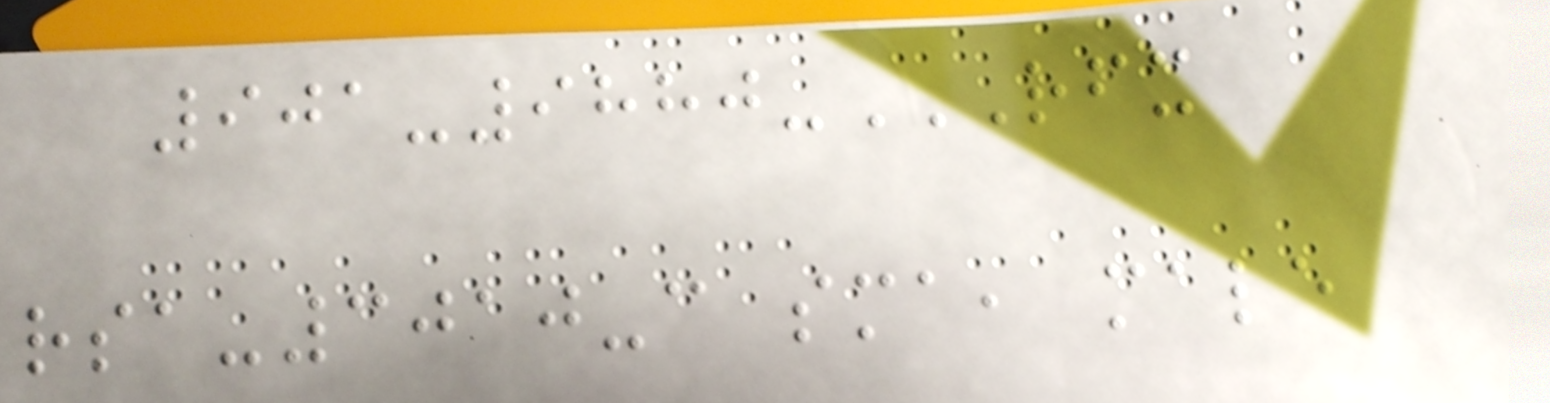901-9880-RFX
RSA-3010-C SMA, MALE
